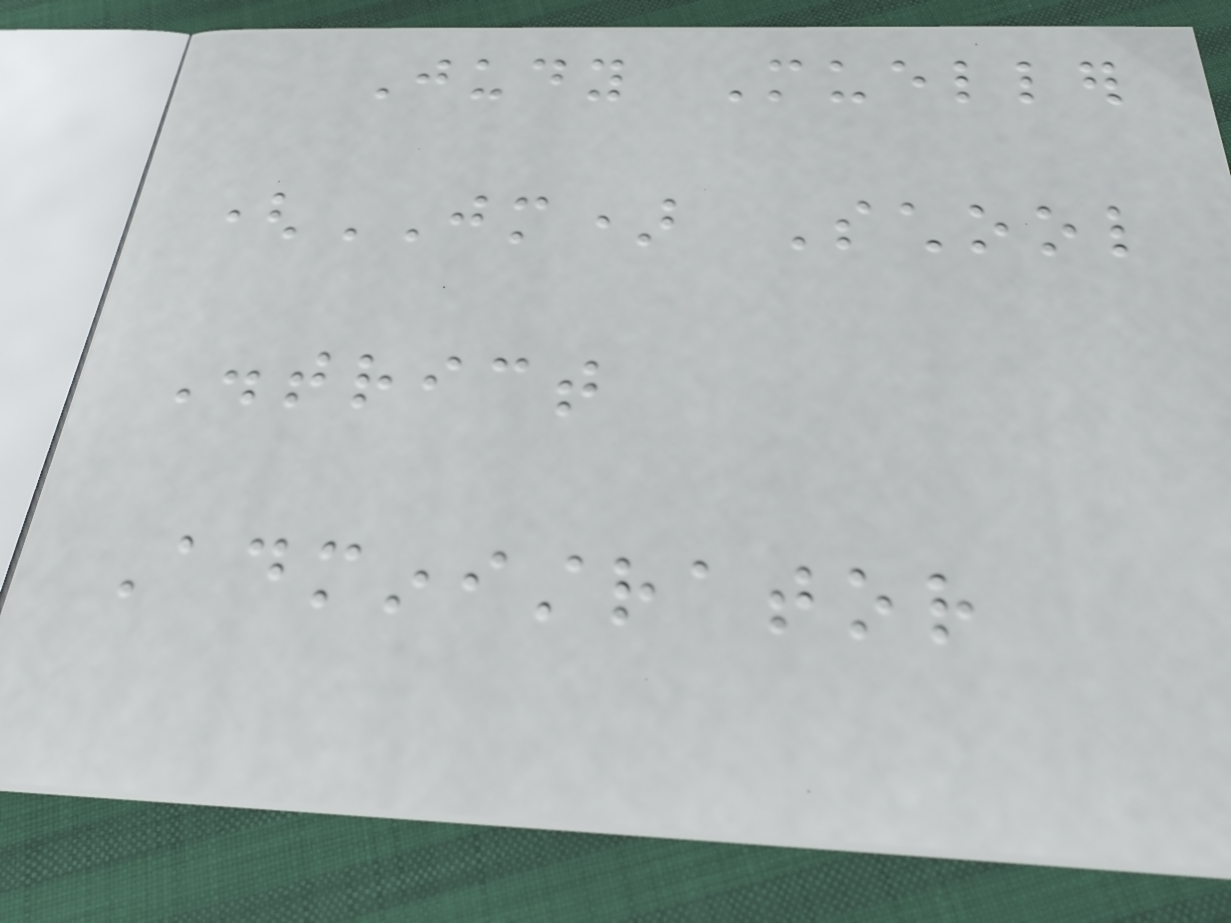Judy Mueller
(JM) School
District
Administrator
